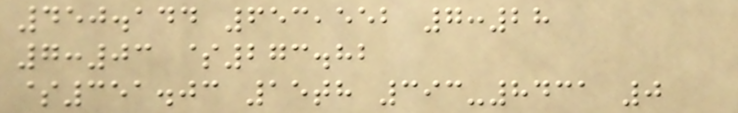450.144 653,552 7:28
7:03 $273.82
$351.03 15th 393-8431 0
